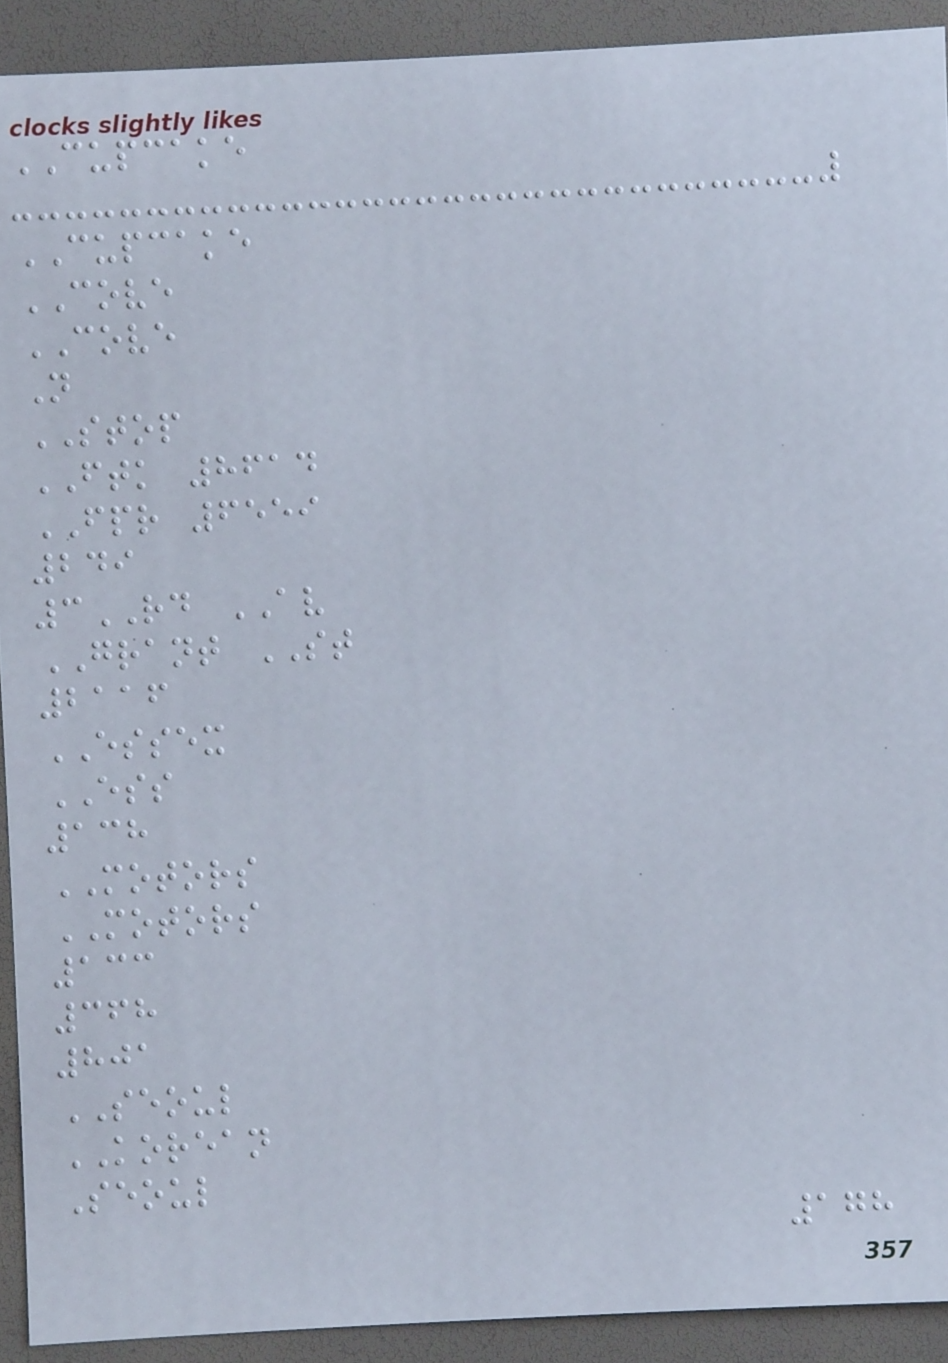CUPCAKE
CUPCAKE
COVE
COVE
N
STOP
FTK 8614
FPR 6559
249
3RD AV
GRANT ST
2116
ESSEX
ESS
138
MOTORS
MOTORS
133
368
801
SEOUL
KOREAN
Seoul
178
